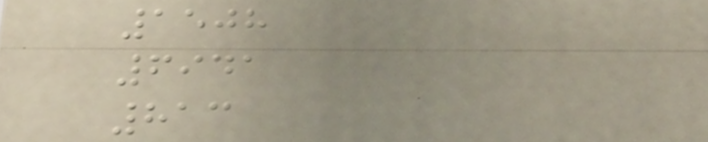1508
6941
813
